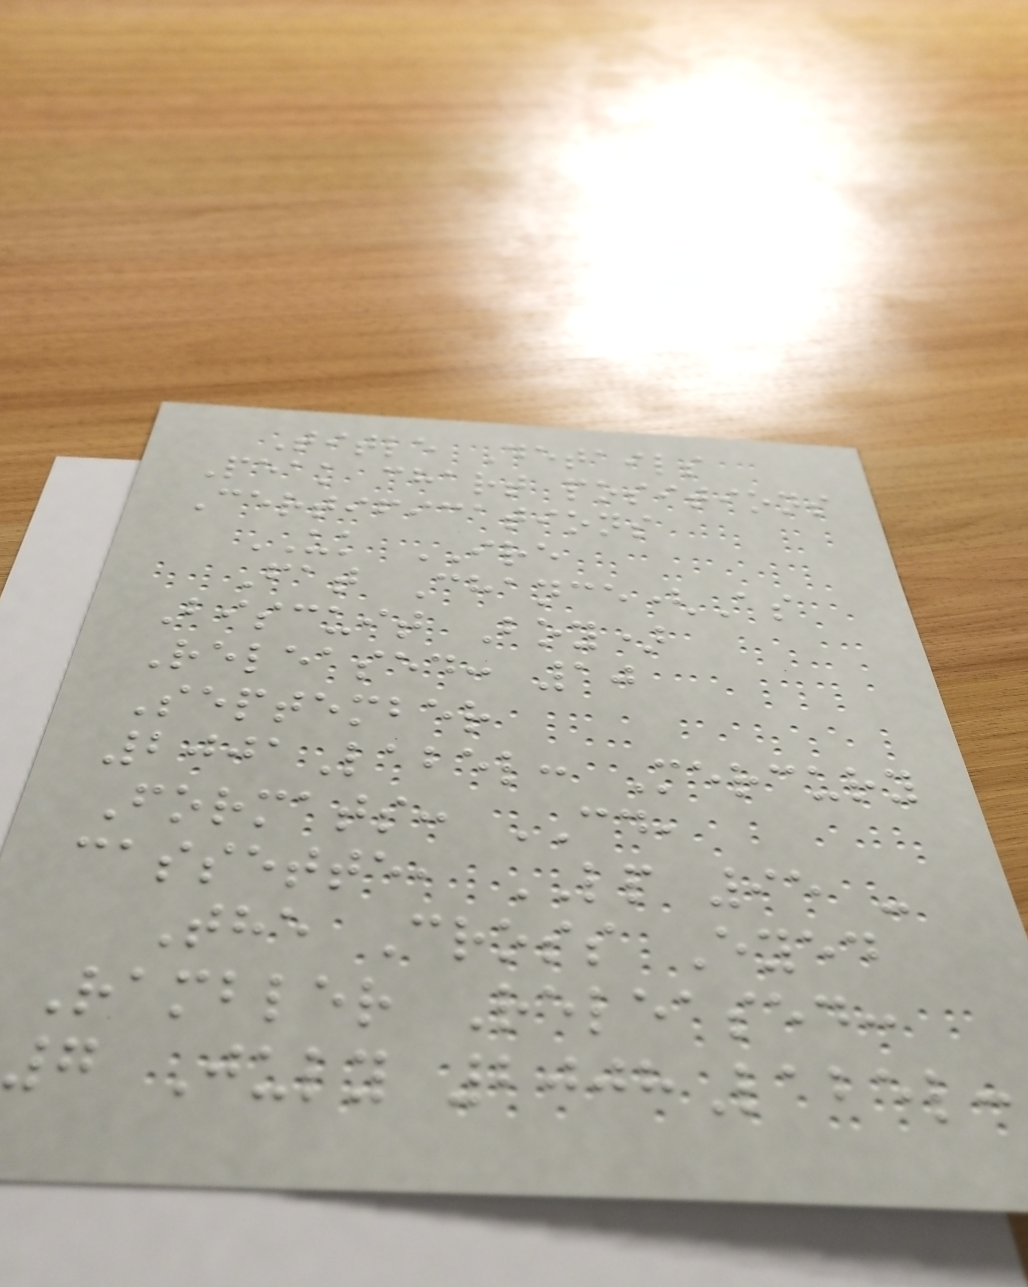Title Details
Peak chart positions
Certifications
UK IRE
Fat Chance(As
Biscuit Boy)
Released: 10
September
2001Label: Mercury
Formats: CD,
cassette, LP 95 -
The Cross Eyed
Rambler Released:
7 July 2008Label:
